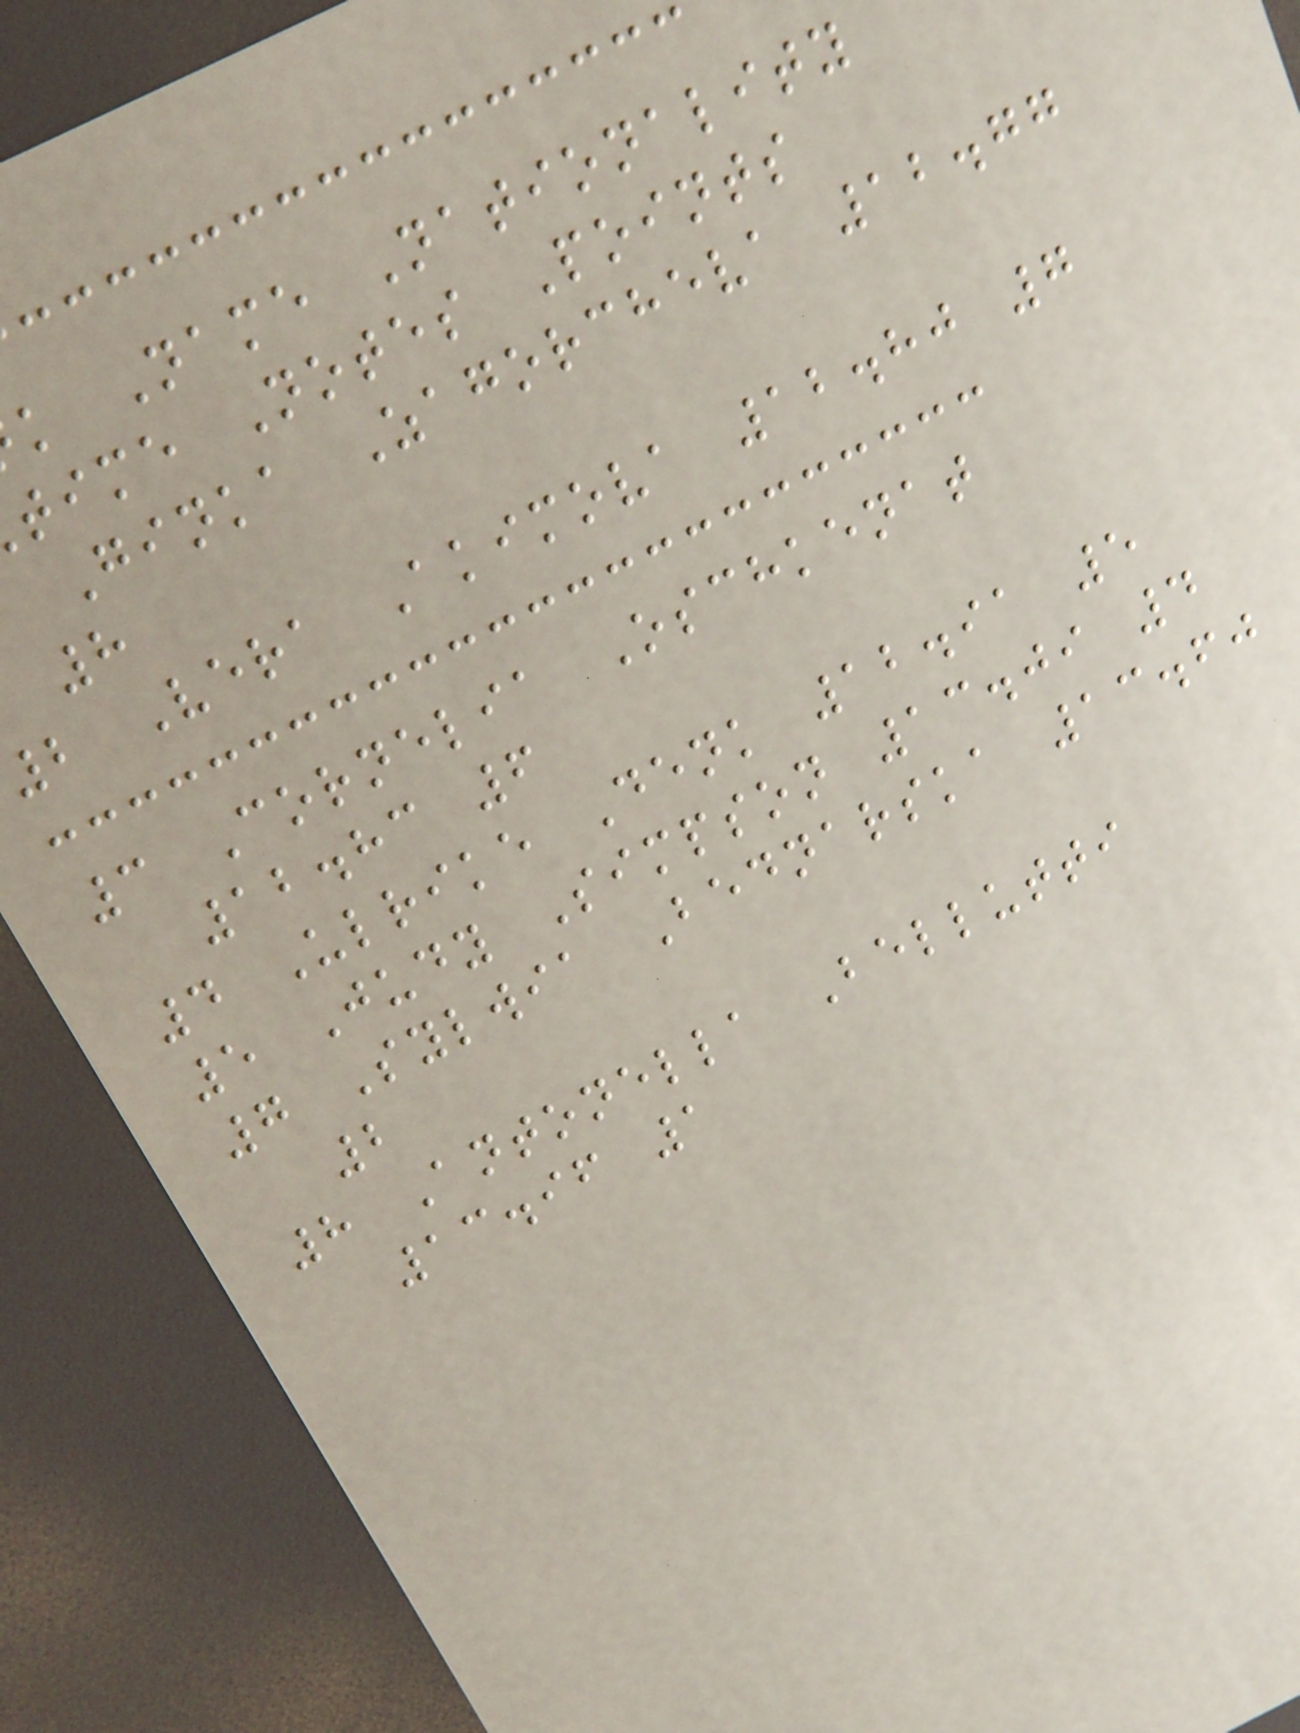k Name Nationality
time Notes Points
Ginka Zagorcheva 12.77
8
2 Vera Akimova 12.80 7
3 Cornelia Oschkenat
12.83 6
4 Ulrike Denk 12.91 5
5 Judy Simpson 13.09 4
7 Sylwia Bednarska 13.60
2
8 Antonella Bellutti
13.96 1
